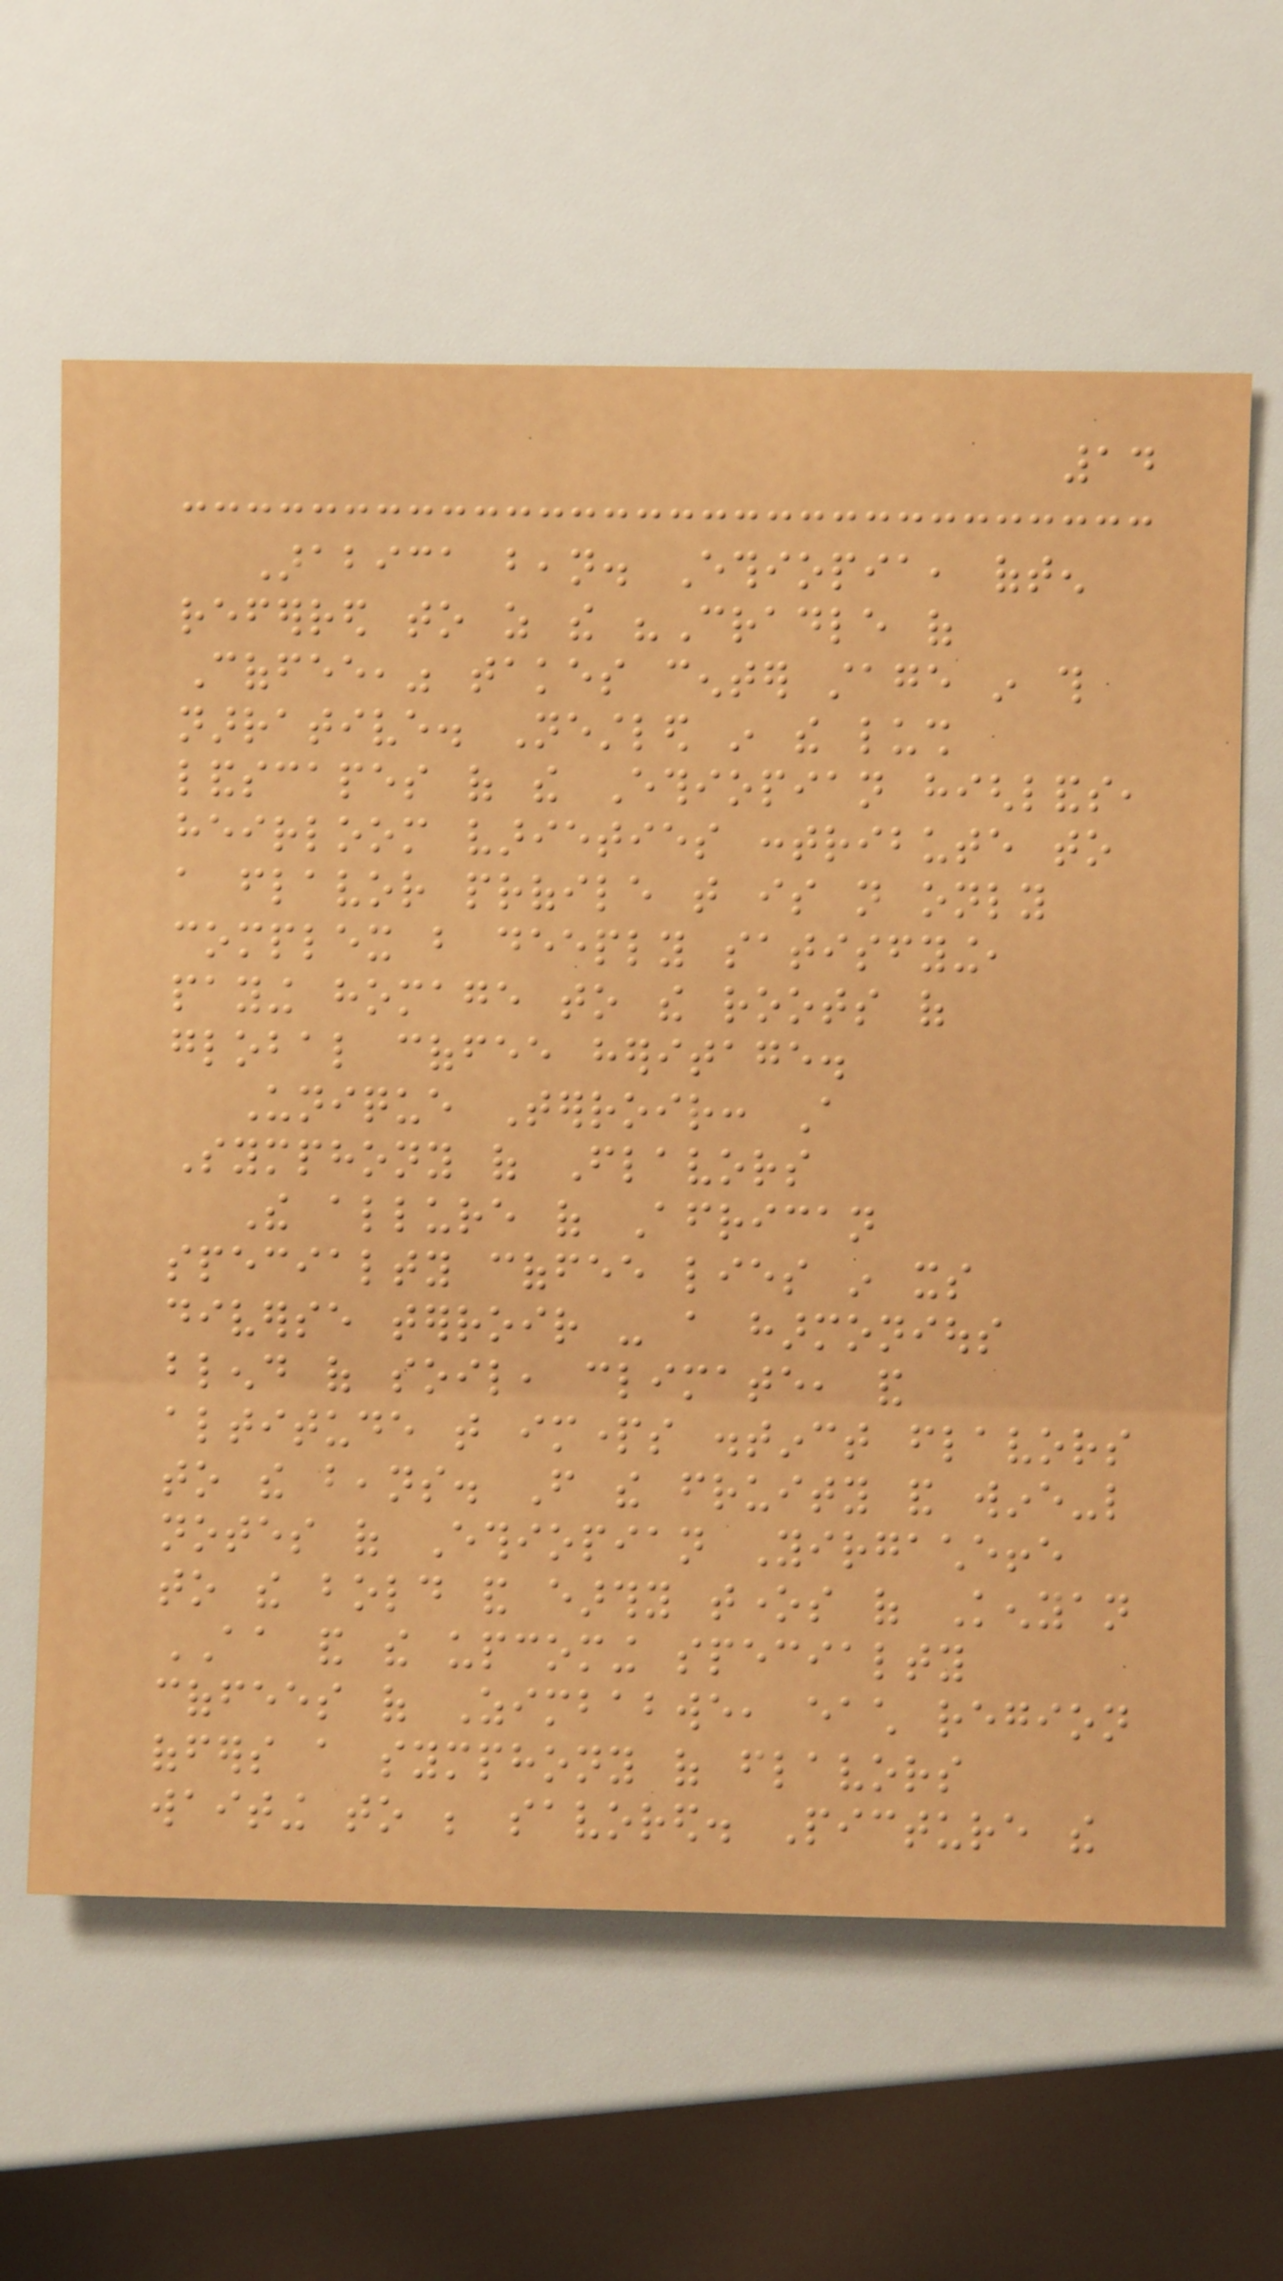14
Arabica bean. Ethiopia, often
referred to as the "Cradle of
Coffee," takes center stage in this
narrative. Nestled in the lush
landscapes of the Ethiopian highlands,
heirloom varieties contribute to
a flavor profile that is not only
complex but deeply satisfying,
paying homage to the roots of
global coffee heritage.
Unique Terroir: A
Symphony of Flavors
The allure of African
specialty coffee lies in its
diverse terroir - a harmonious
blend of soil, climate, and
altitude that imparts distinct flavors
to the beans. From the fruity and wine-like
notes of Ethiopian Yirgacheffe
to the bold and earthy tones of Kenyan
AA and the upcoming specialty
coffees of Zimbabwe, each region
offers a symphony of flavors
waiting to be savored. Picture the
